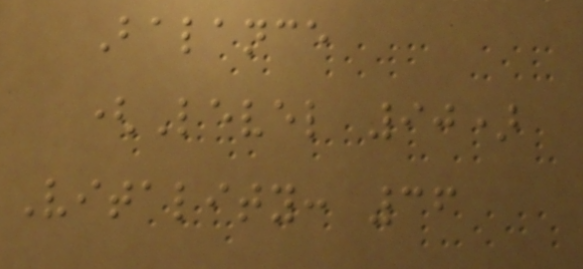Balance
(Level 90)
Vitality: 36
